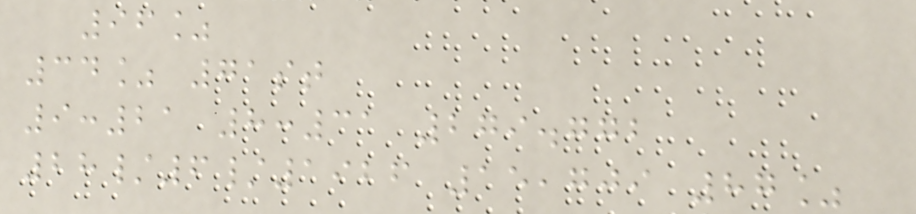96%
34% 71st
9:21 8:31 279.772
28/6/1926 15,709 87%
